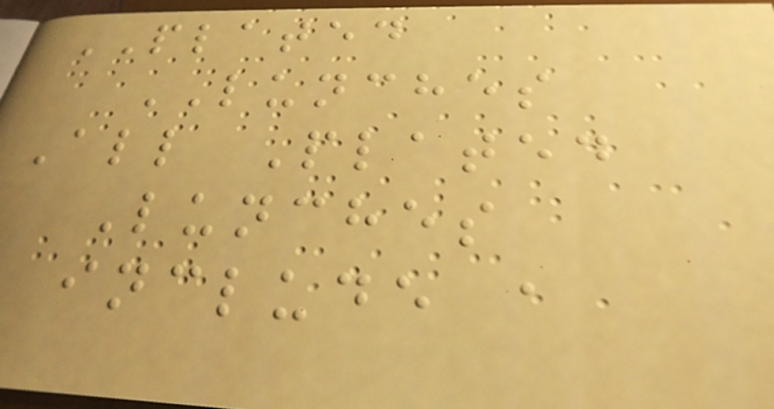PLATED
LUNCHES
All Plated
Lunches
include a
